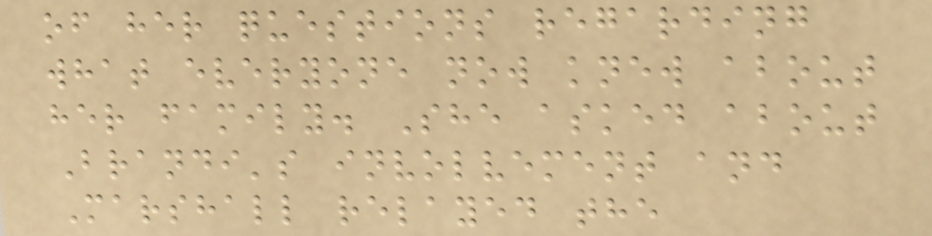of her questions regarding
what everyone now knew about
her family. She asked about
Brandi's involvement and
Marshall relayed the
